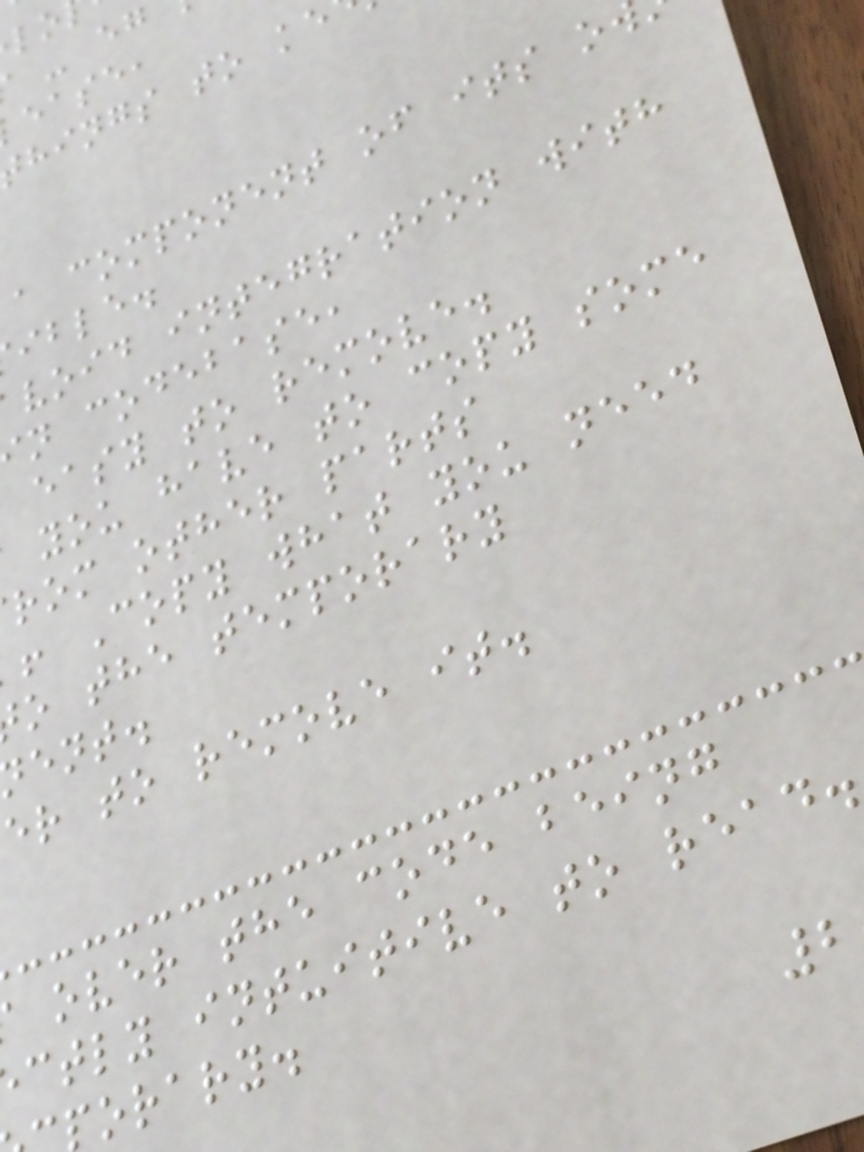ease,
hings to ke
a component of its o
ible.
void integration with
n codebase,
easy to remove.
you have to copy some
rom other parts
! Copy what you need
o the temporary
ent.
er to remove it.
over the code being
ctly intuitive to read.
porary.
